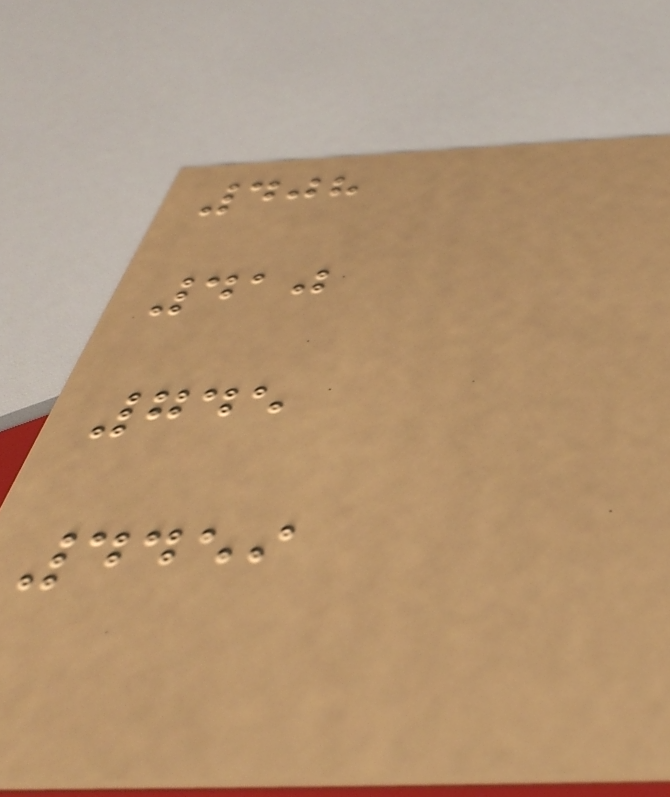408
410
745
4459
